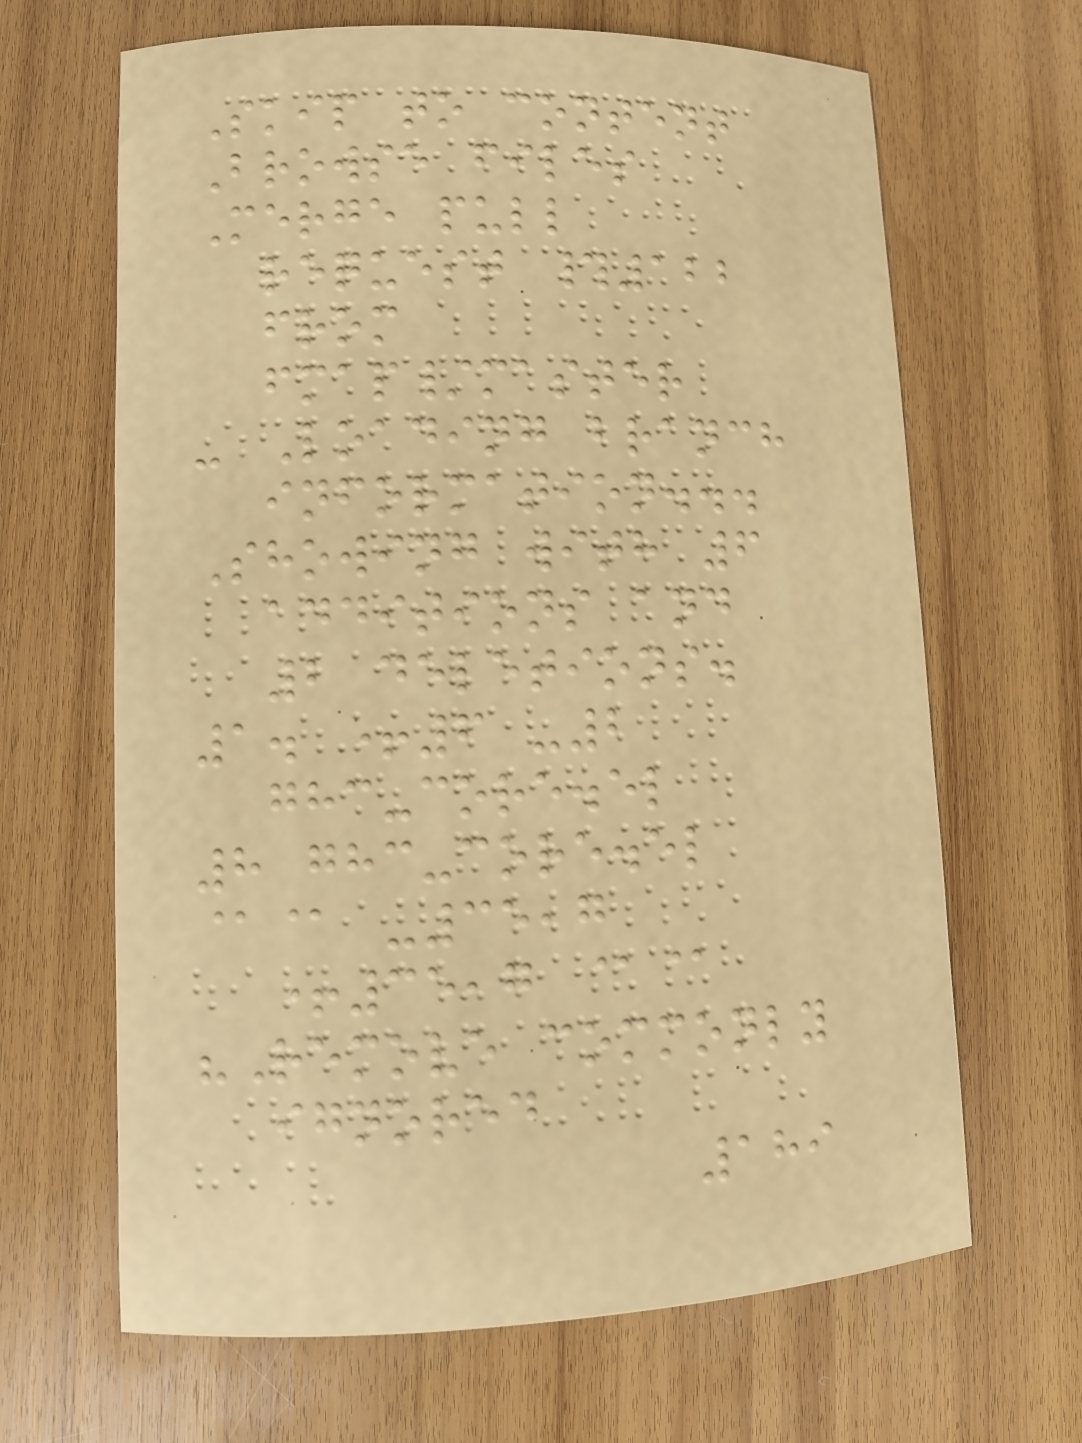Skip to content
Browse files
Merge pull
request #122
from
fmap/master
- Loading branch
information...
Showing with 6
additions and
2 deletions.
1. +6 -2
ghc-core.el
8 ghc-core.el
@@ -35,7
+35,7 @@
"Remove commonly
ignored
189
